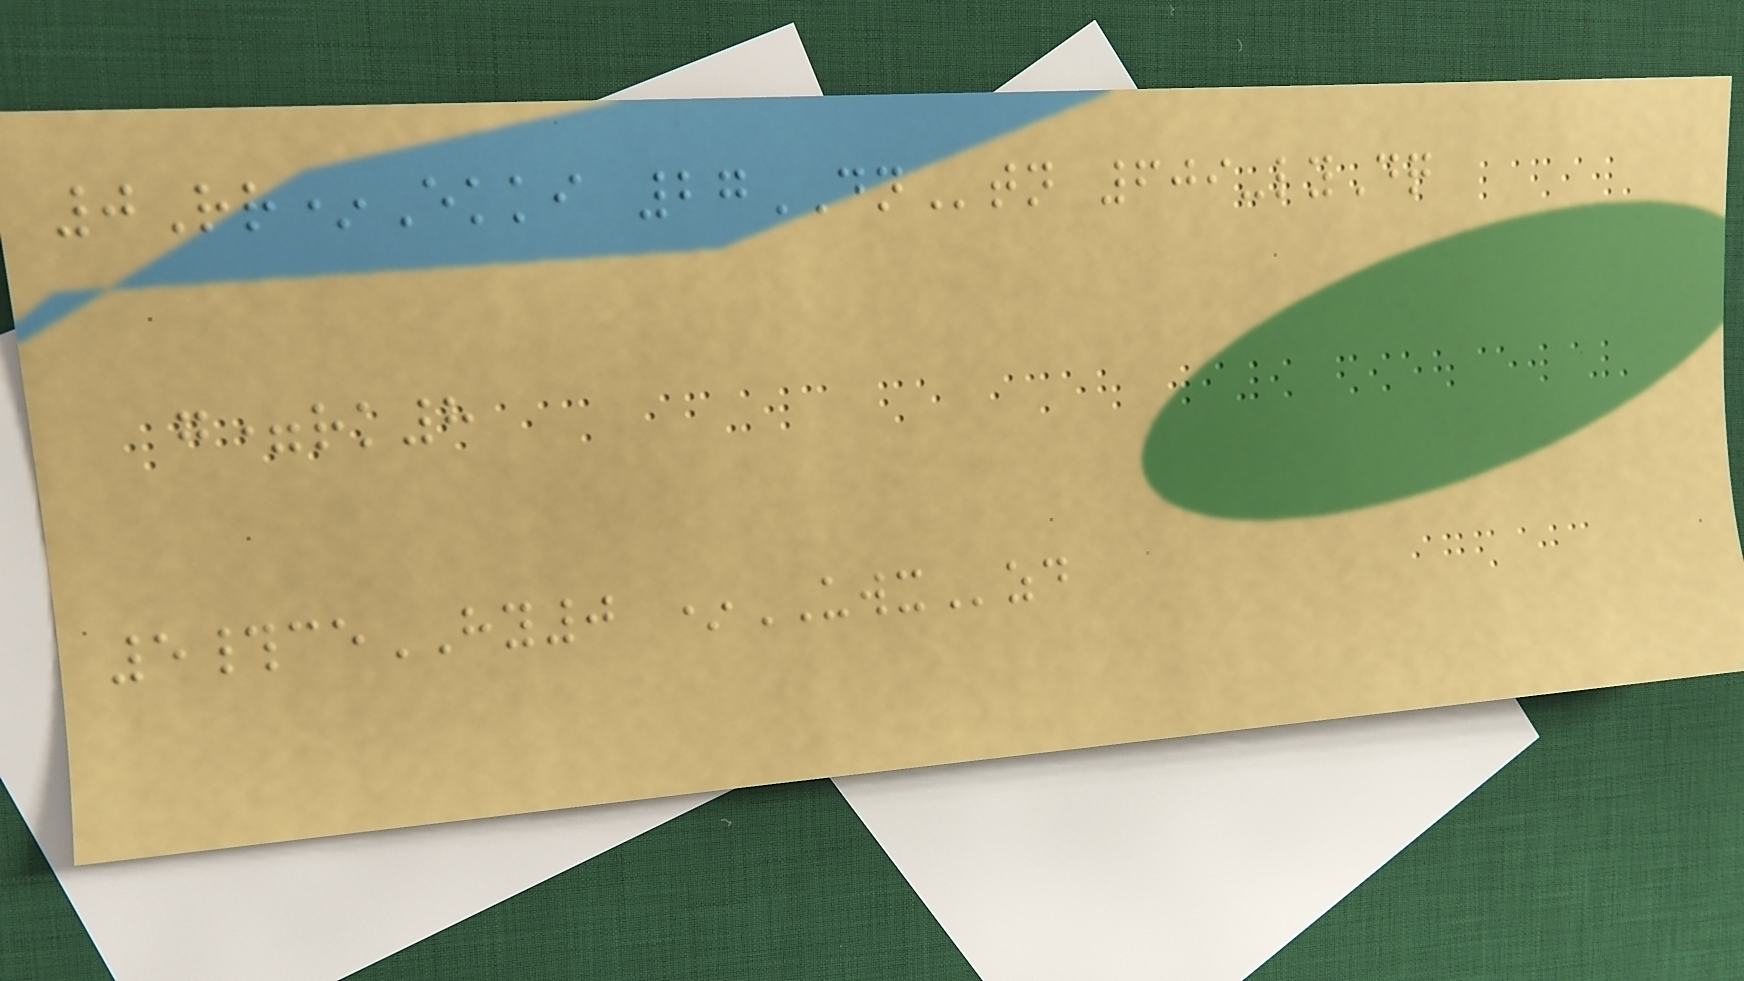0Rr*Ekki 27DNtn 609-lyDq
g=rk8
5#ceHY0 *UWXzd
